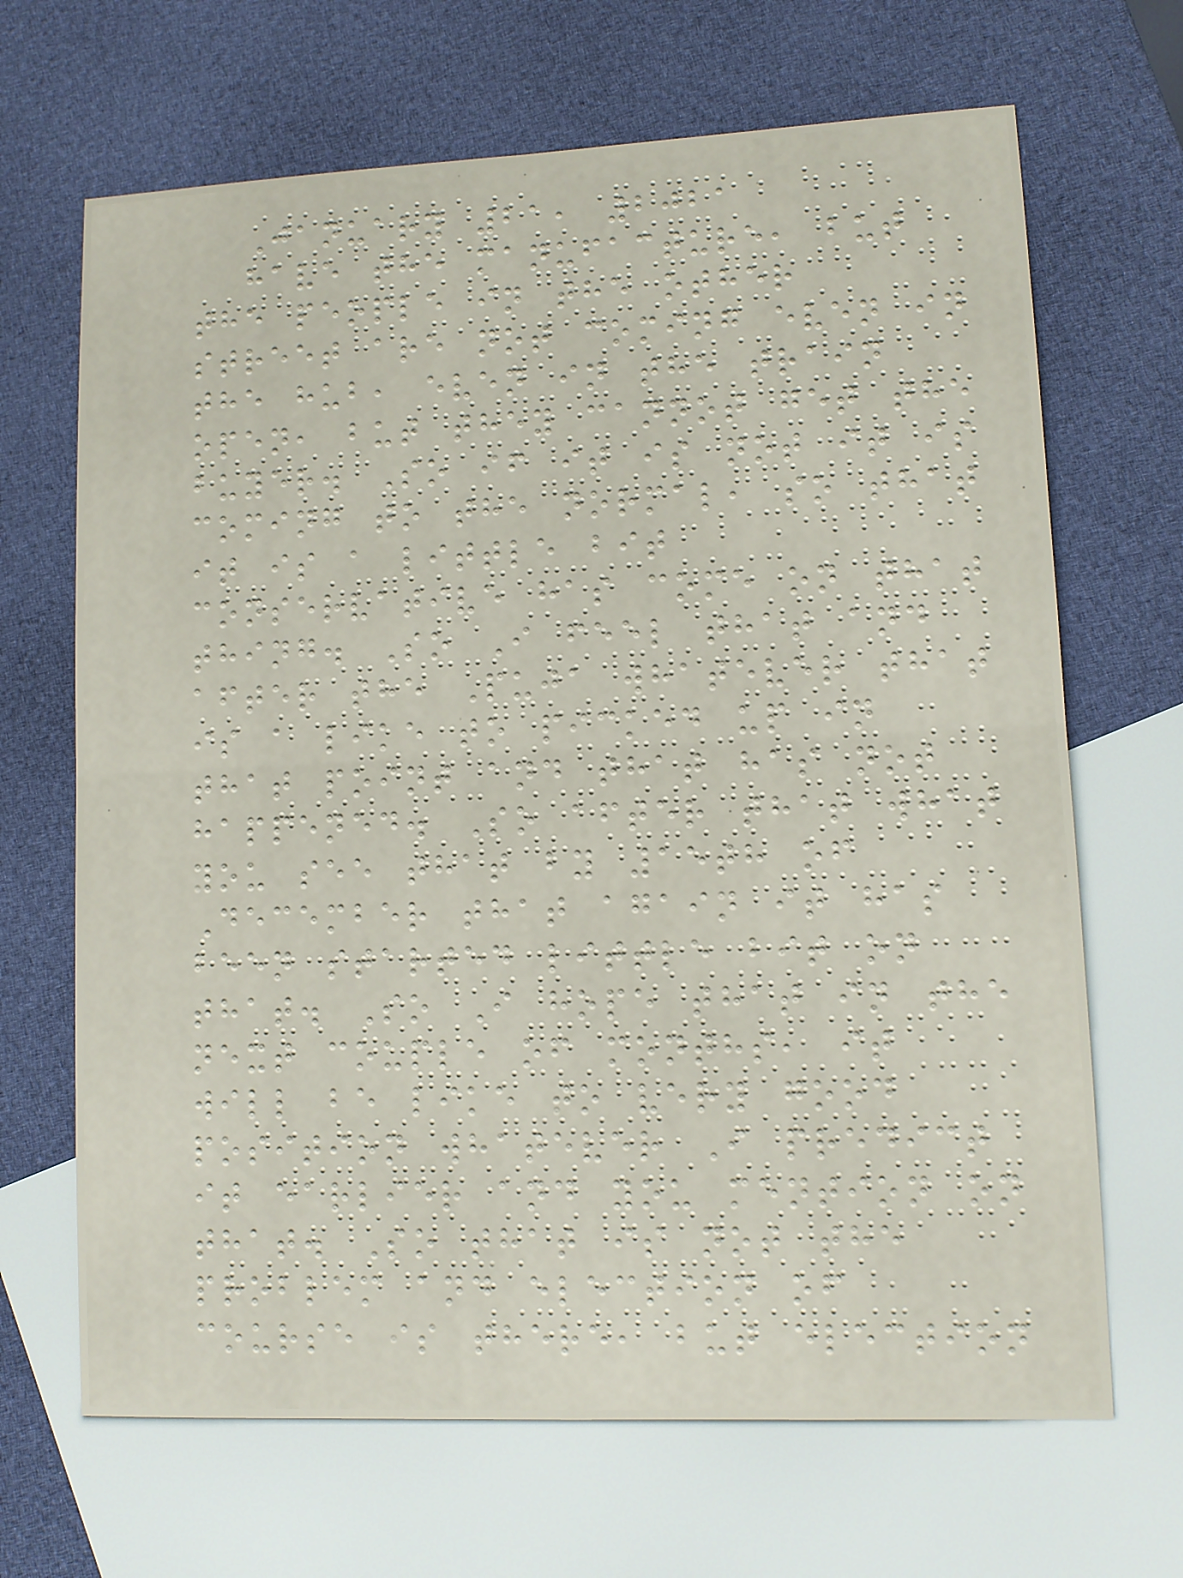January 21, 2021
have the manufacture, but
the people in the other
street are not coming even in
the hub, even in the train
open, but they cannot get the
buyer. So if it is not it is
coming to the normal, so that
it is a little bit
conservative has come on that
thing. So I feel that and
after the Puja whatever that
is a like to picked up in
that point and that has not
happened. So after that what
you see that by 15th of
December that again it has
been started little bit on
that. So I hope that in the
next couple of months, it
will be like to very good
position whatever I predict
it earlier and you mention on
that. So that is not the
problem and election of
course is there, but election
